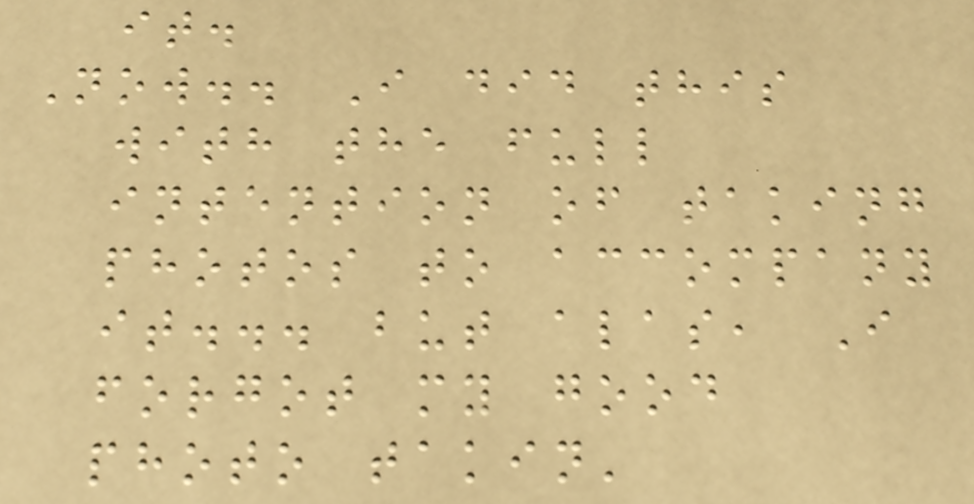it.
Now.. I did this
with the full
intention of taking
photos to accompany
it... but alas, I
forgot my good
photo takin'
